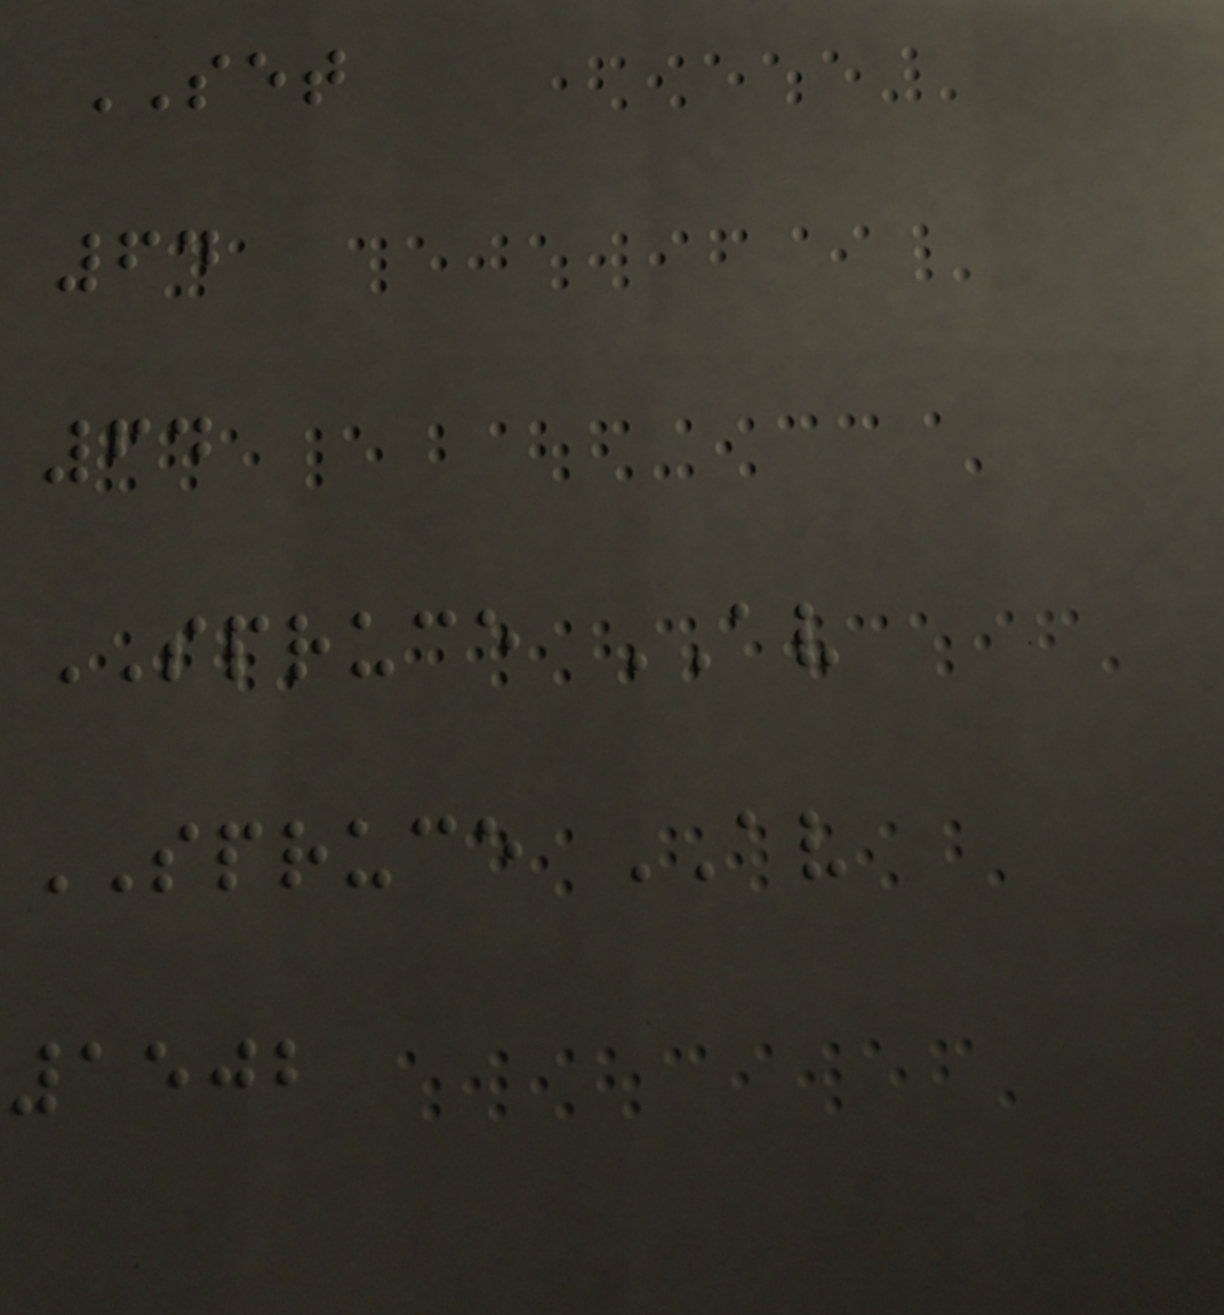SET
64
64
SPRUCE AV
SPRUCE AV
1502
